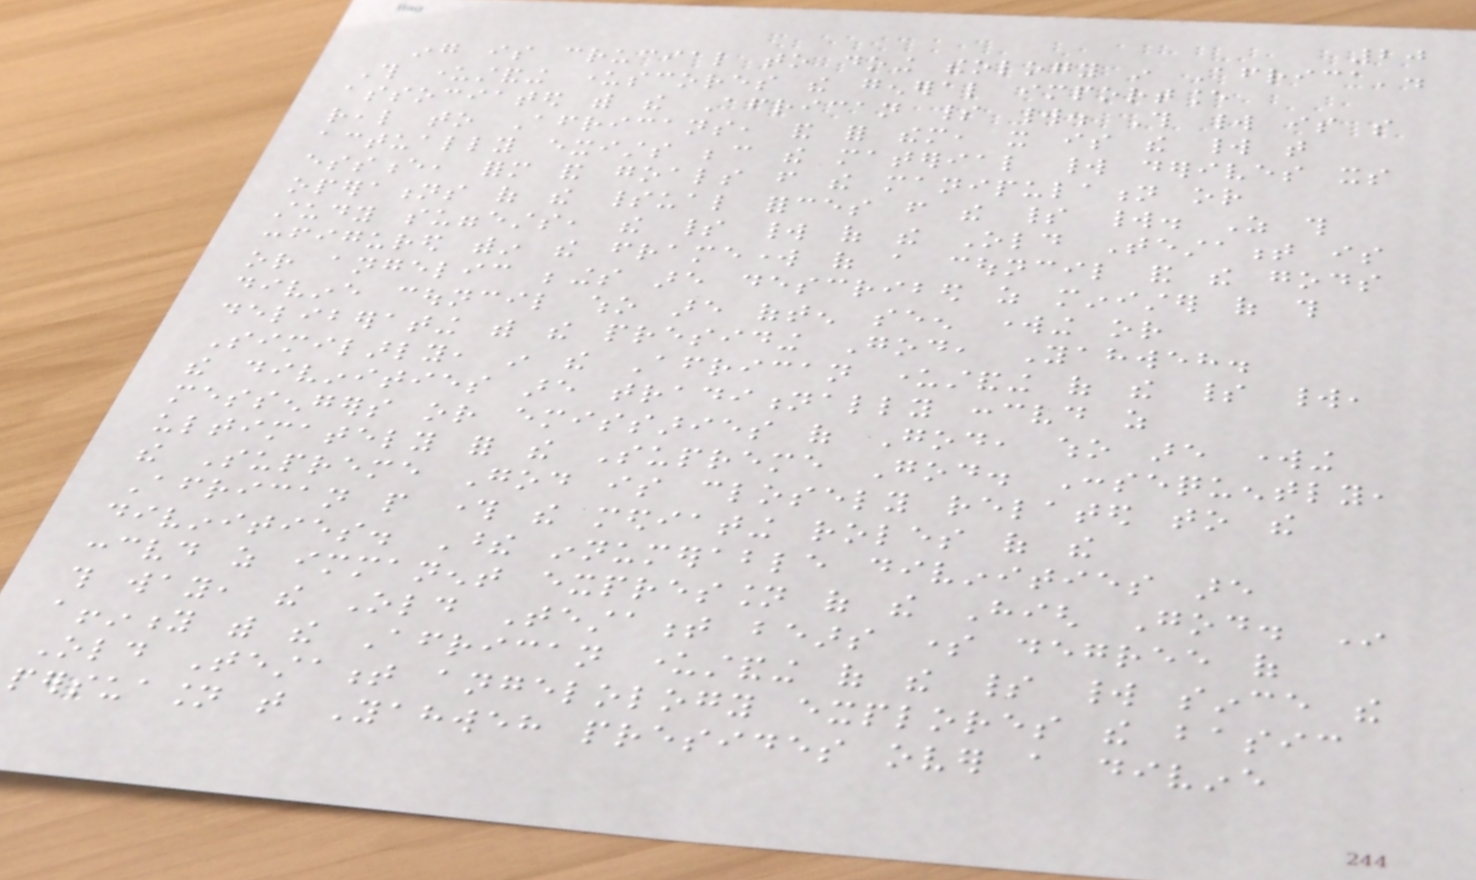20
ing is crucial to doing theology in Africa'.
This understanding underscores the general importance
associated with the African spirit world. This world is so
real to Africans, and for them, it is the world that
actually exists because the material world derives its
essence, form and goals from the manipulation or
operations of the spiritual forces from the spirit world. As this
study suggests, the spirit world of the Old Testament is
configured within the framework of a council and the gods
or angelic beings are described as minister of this
divine council who are often seen working or
deliberating with the presiding God, Yahweh.
Similarly, in the African understanding of the spirit world,
the divinities are traditionally conceived as
messengers or emissaries of God, who are working
ultimately for the Supreme God. Consequently,
the Supreme God is closely related to the
African people through the mediating roles of the
divinities. These innumerable divinities are
conceived as immanent expression of the High God. In
this way, the Old Testament bears some degree of
affinity with the African understanding of the spirit world since the
Old Testament angelology explores the basic
persuasion that Yahweh presides over a divine
